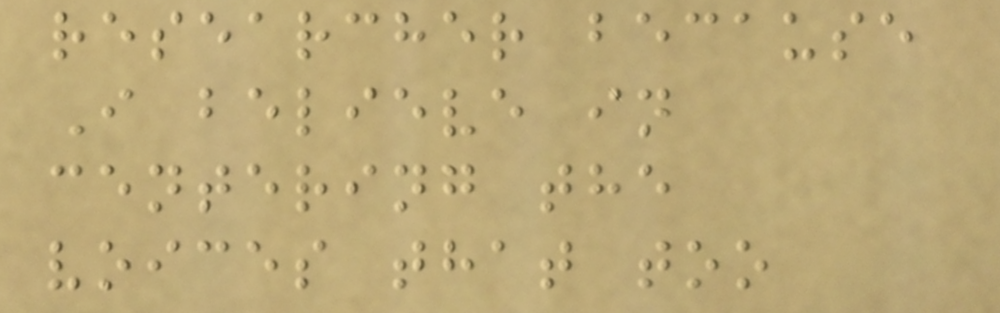researcher because
I believe in
centering the
voices that too
